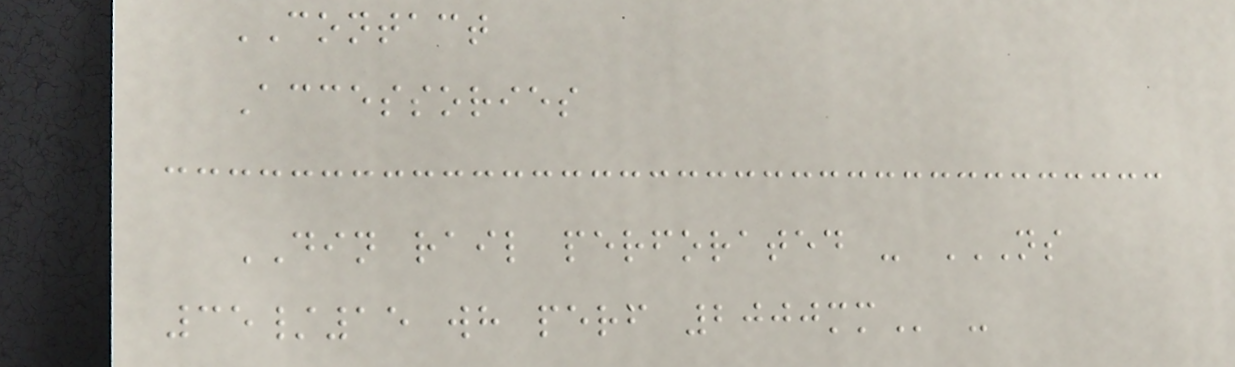CONTACT
Accessories
DIN rail perforated - NS
35/15 WH PERF 2000MM -
